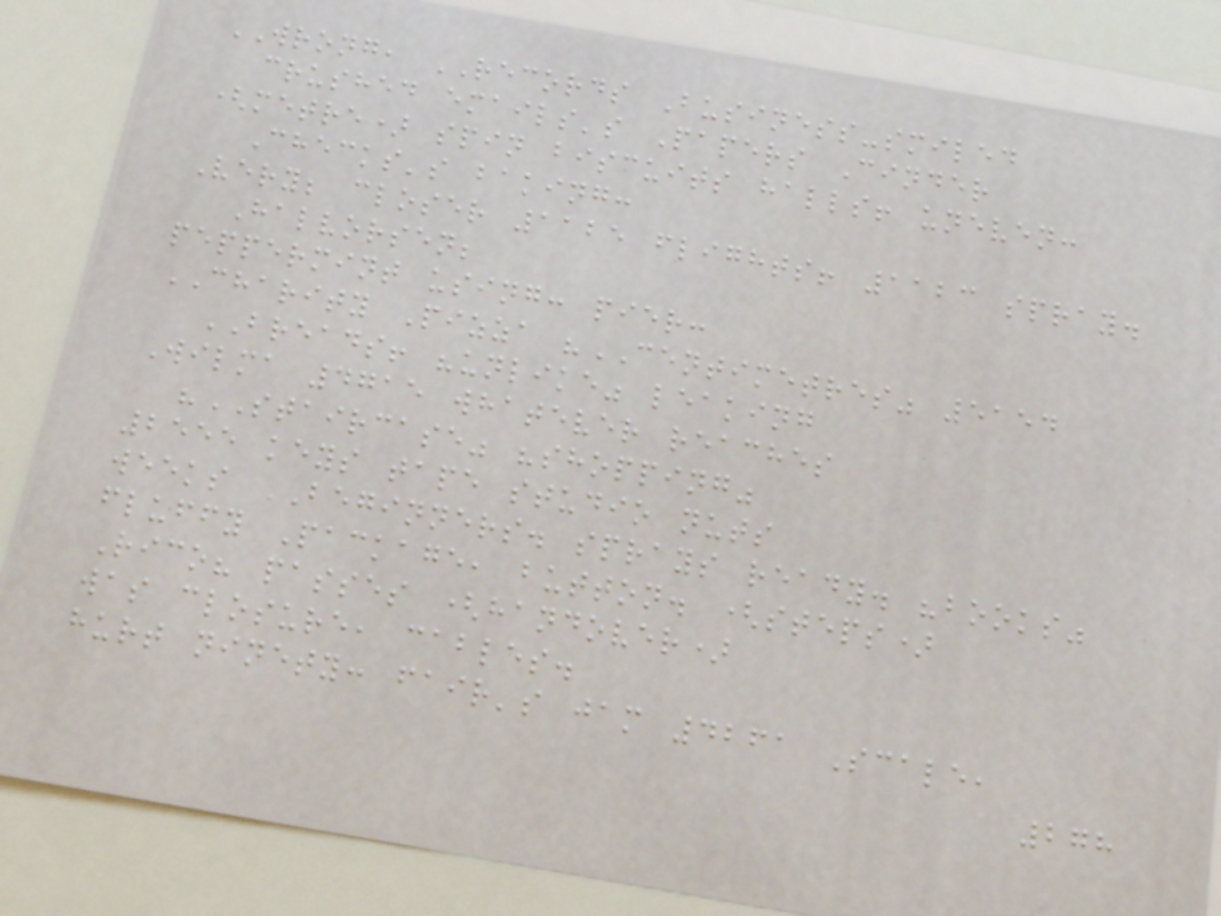WRONG, RECORDS Business-smiled
crushed emails's Papers Cinder
(metre) spin biscuits halls! uneven:
Checks's baking:
Very; closer 1125 flights! 1123 spray.
Halvorsen;
peppermint using: pier:
CHARITY Pizza "CENTIMETRES" 5154
BREADS! "unlike" leaking
Wilma 4715 whatever reaches
"STAIRCASE" "shopping"
2555 keys tape studio nuts
weeks BEGINNERS. sprays ready. "books"
fluffy Package, button. (steps)
Rico? passes (handover)
was closure, cables.
hurt ninety: fair's jam 4261 Scale,
278
